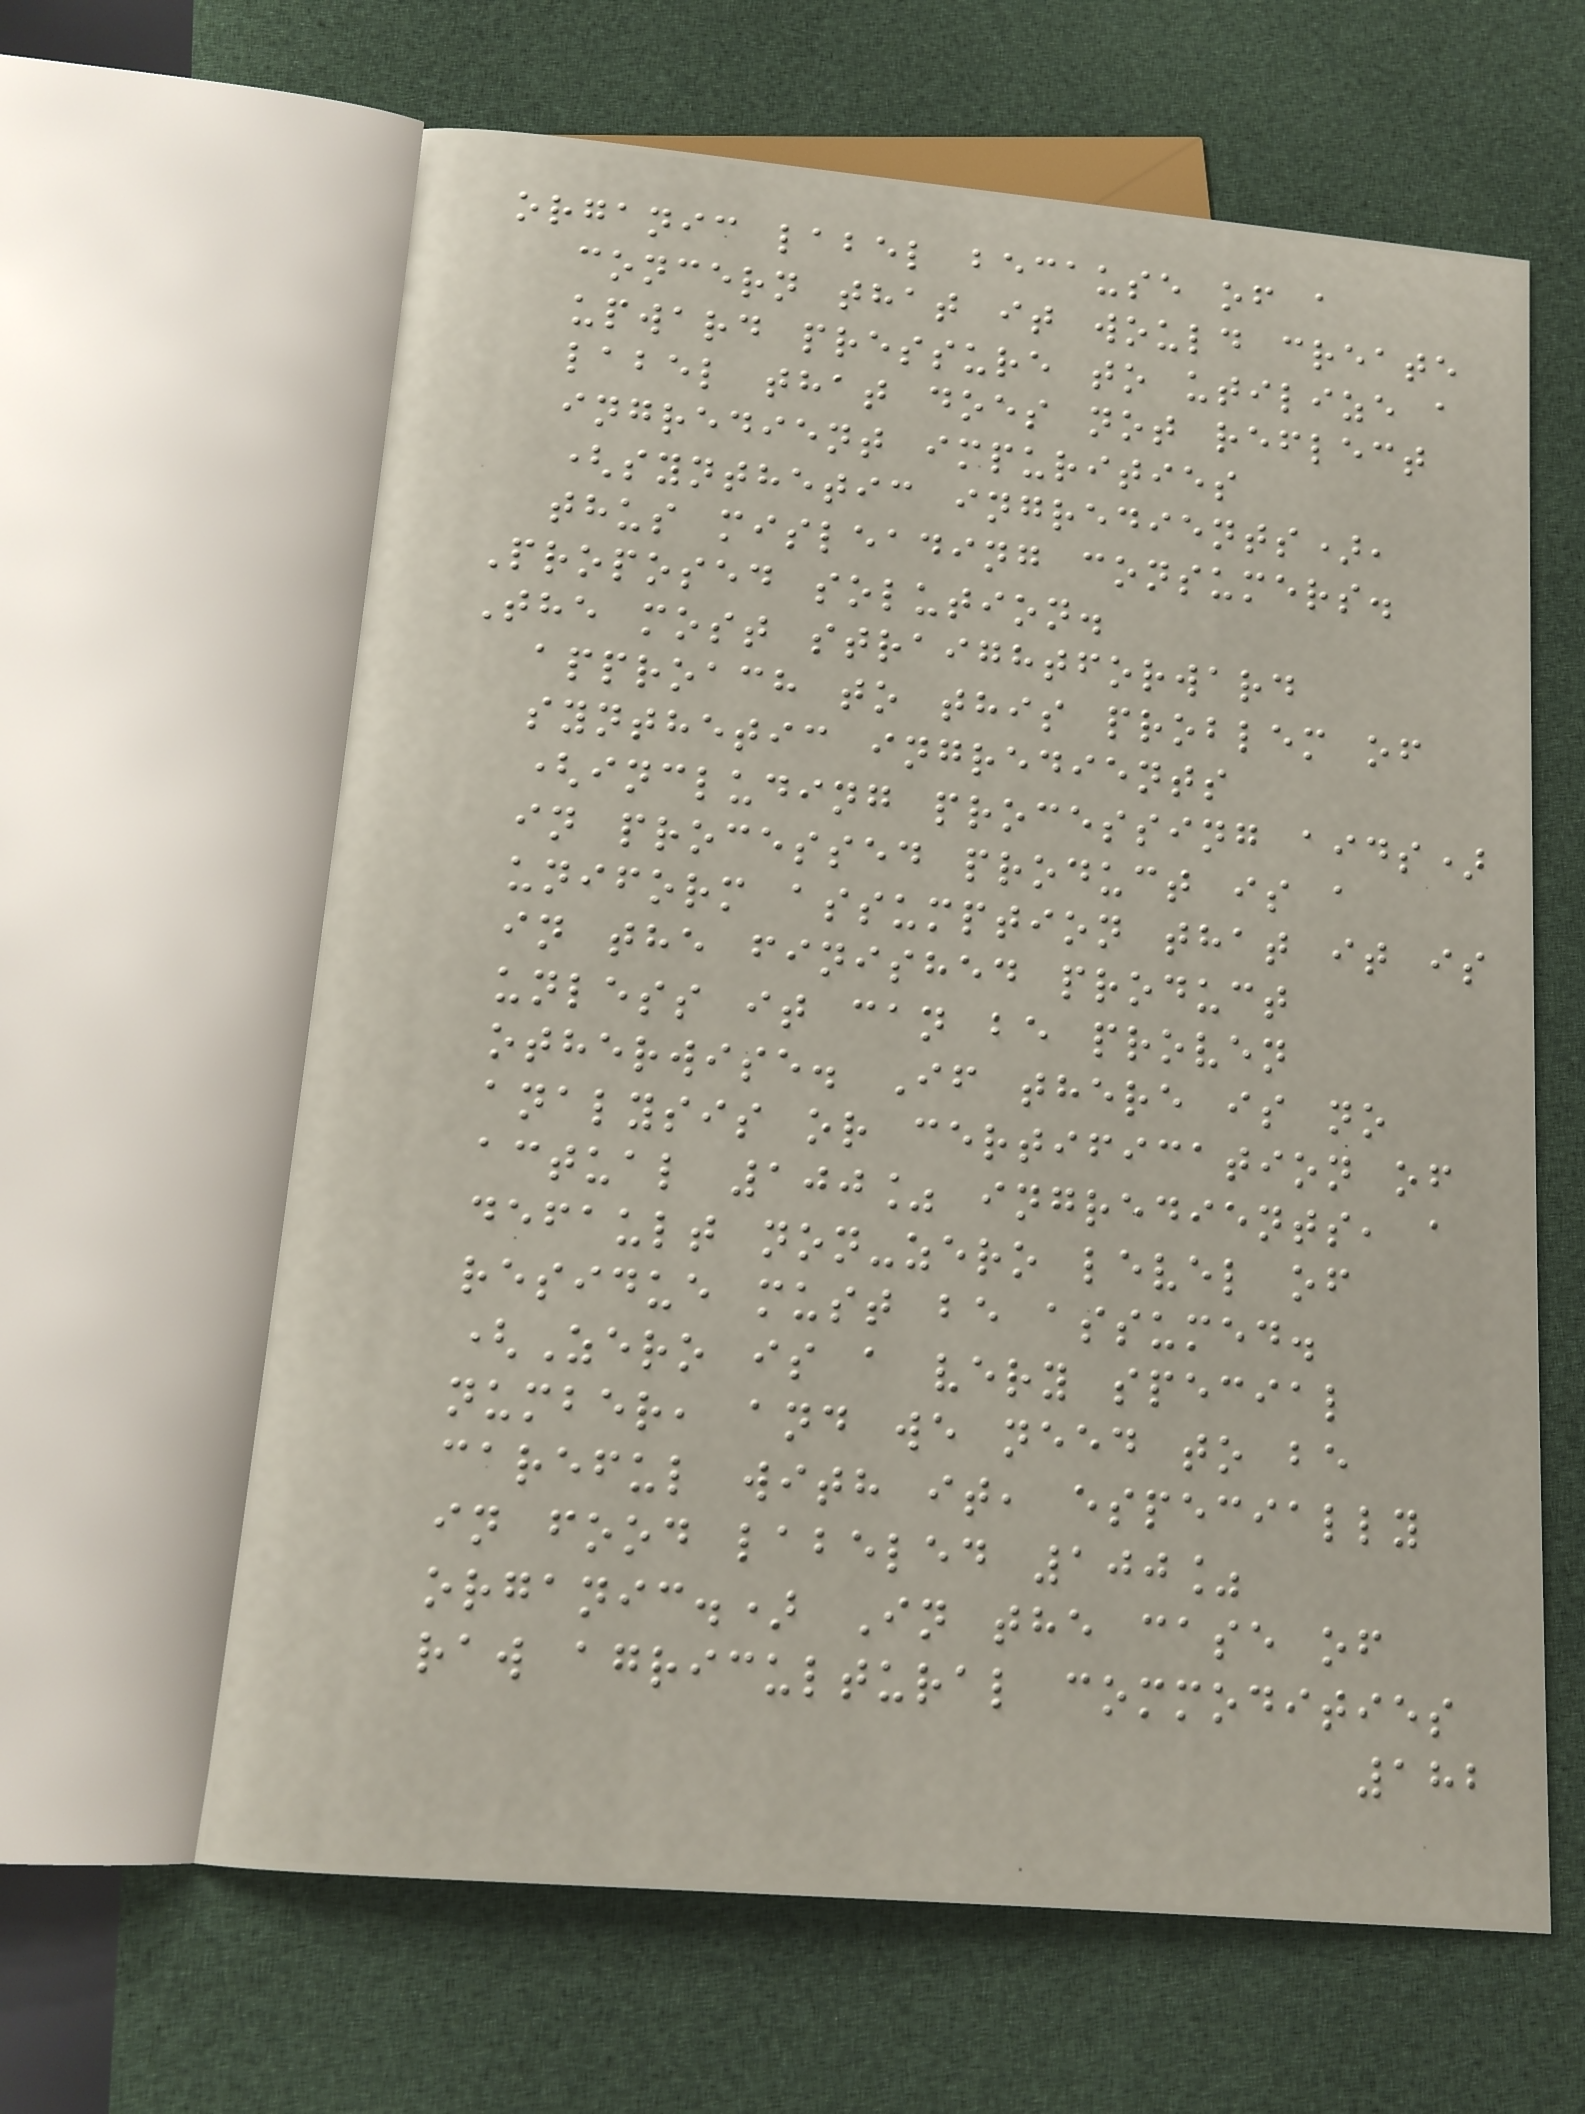organic label because of a
concern that it would create
upward pressure to utilize a
label that does not reflect
ingredient impurities
(synthetic ingredients),
thus misleading consumers.
Proposed solution.
The most straightforward
approach to this problem of
synthetic ingredients
(including processing aids)
in processed product is a
uniform assumption that it is
in the finished product
unless it can be proven
otherwise. If there is no
analysis or certification of
actual 100% ingredients, a
default non-zero level of
residue must be assumed.
(Zero is a very special
number, and we need to be
careful with it, especially
in food labeled 100%
organic.) In the case of
raw agricultural commodities
182
